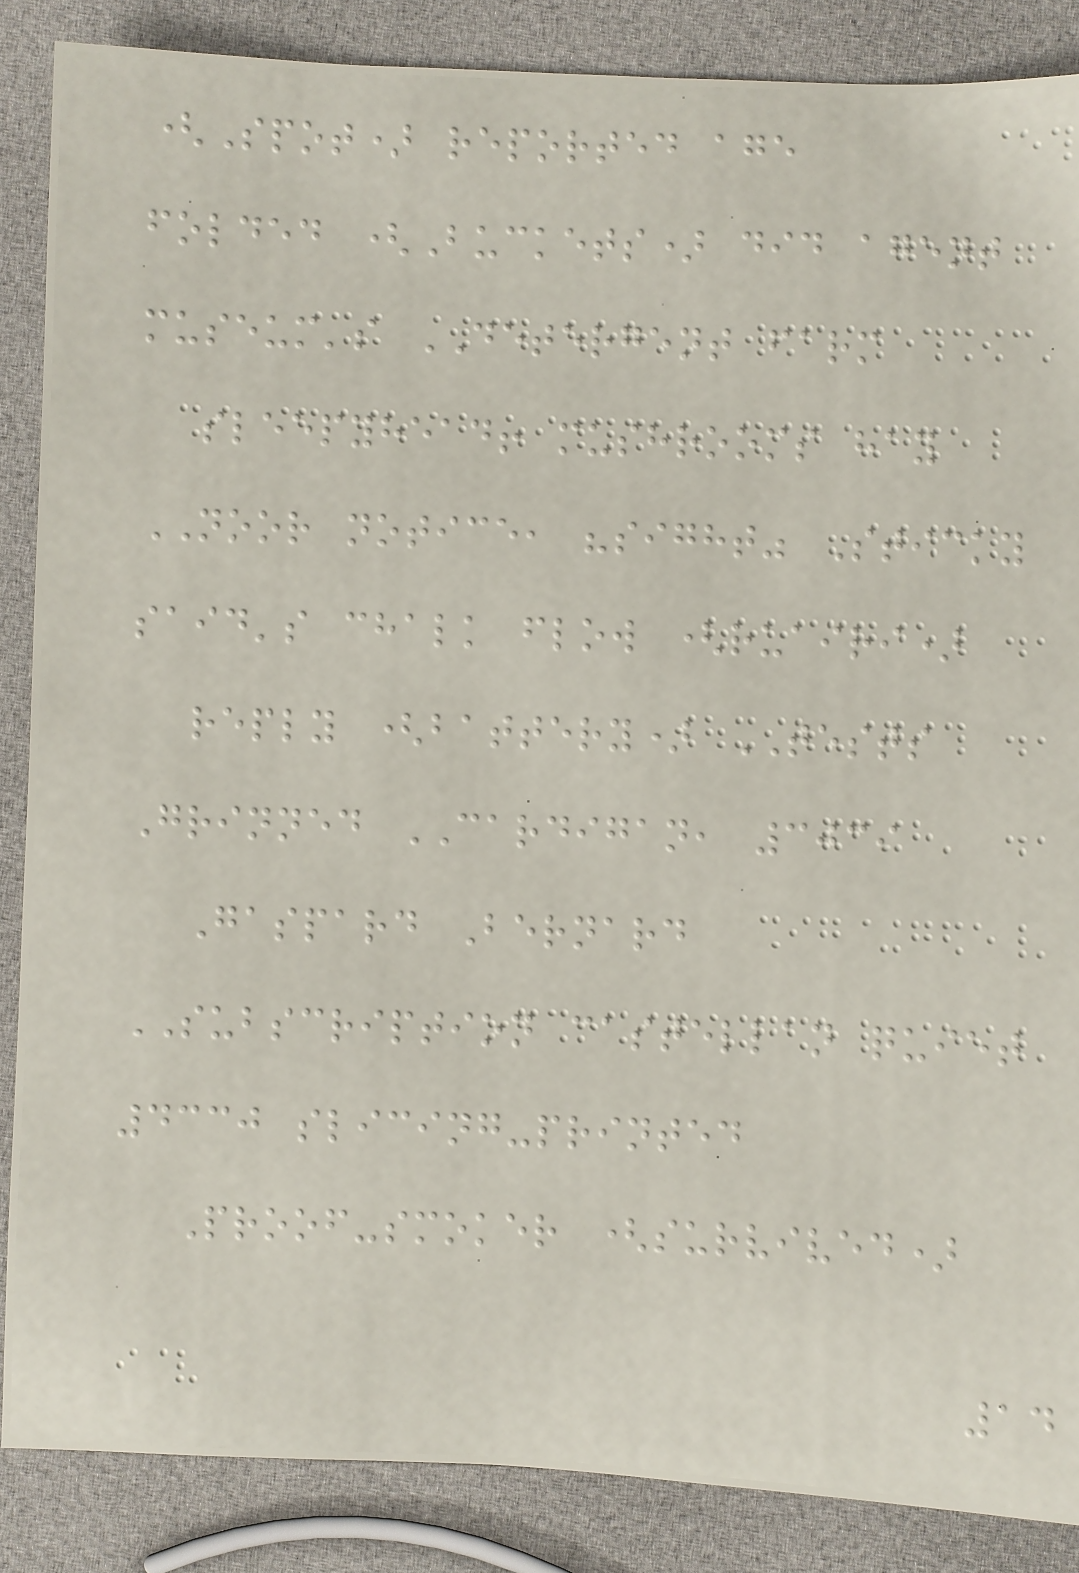(Spot) reported age
folded (Buckets) did agent
museum's DETERGENT farm
sleepyhead! mushrooms hay
NOOR notice, "sight" Sticky
said's chalk flow (ruairi)
reply (battery) TESTS
Grinned CARDIGAN, 3039
Gaspard Bernard
SUBSCRIPTION castellan quiet
4330 slicing-printed
Proof-smoker (survived)
14
